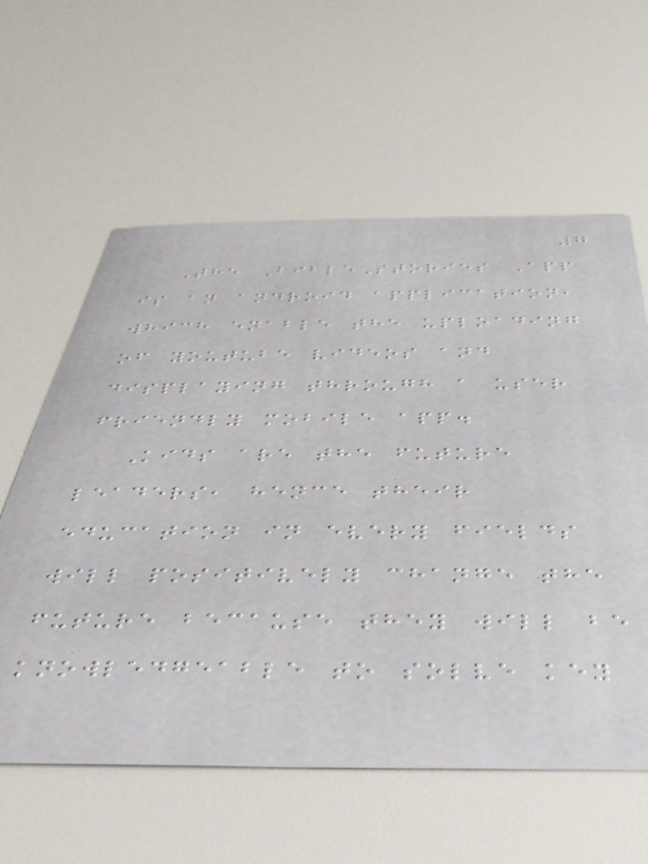7
The BibleStories App
is an android application,
which enable the uploading
of youtube videos and
displaying through a user
friendly mobile app.
Kids are the future
leaders, hence their
education in every fields
will positively change the
future because they will be
knowledgeable to solve key
